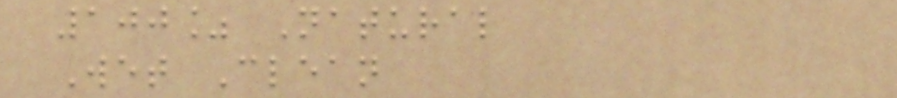100% Natural
Wet Clean
